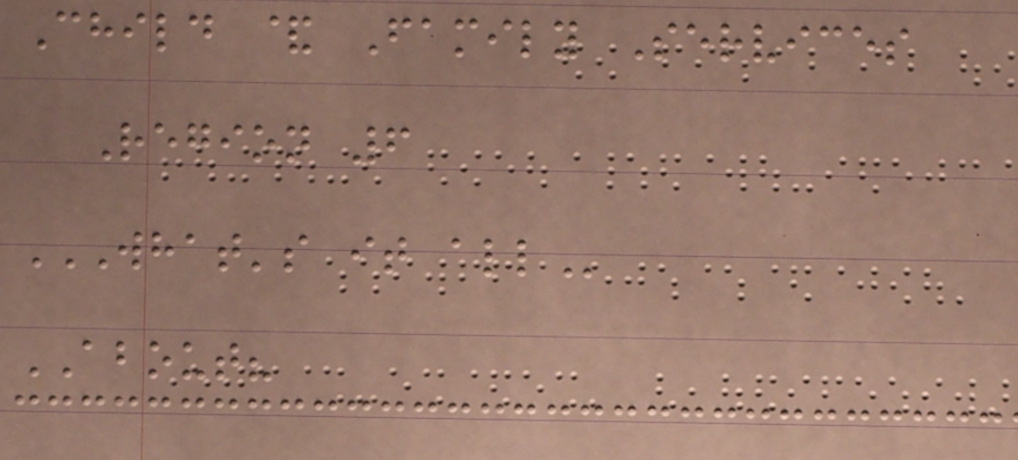Child & Family Services
Region 6
WHAT'S IT ALL
ABOUT?
